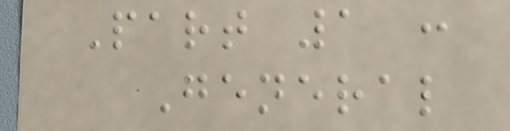Part 1 :
General
